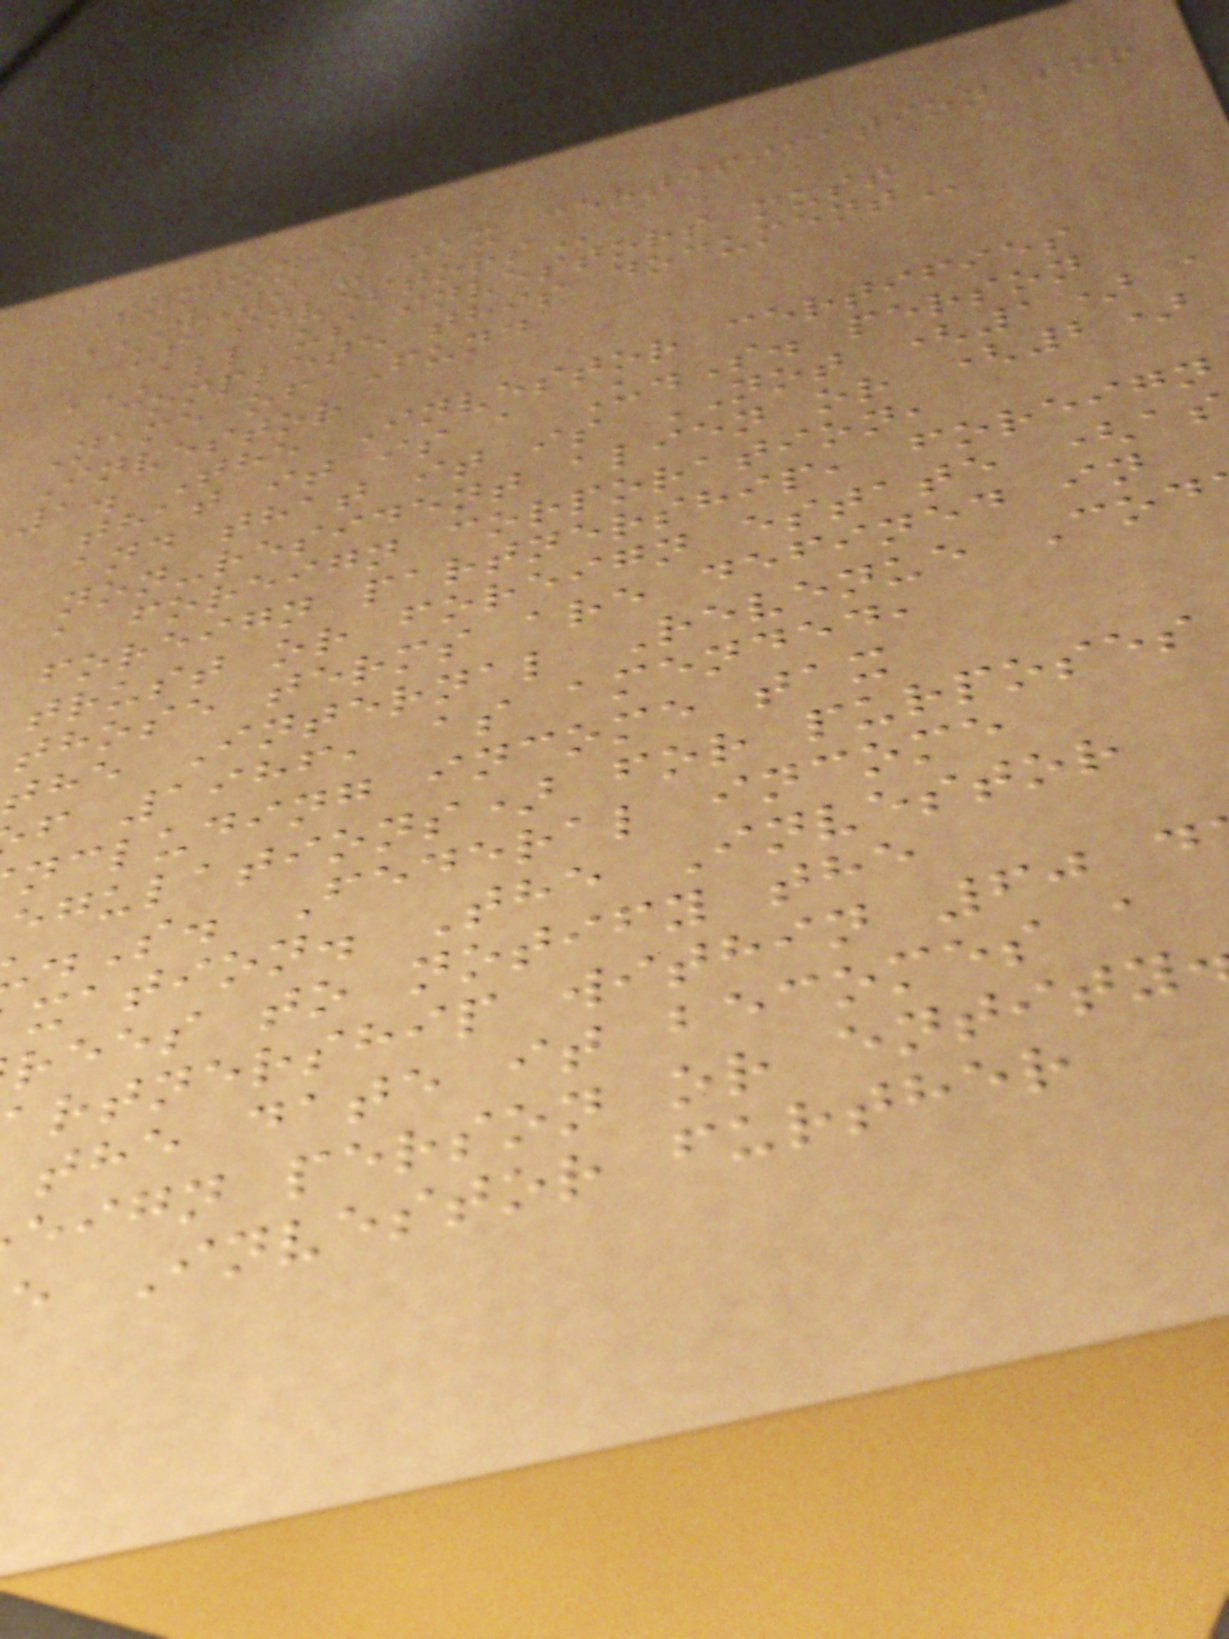Symfonie
W-9 - TAX CERTIFICATION FOR
ALL US INVESTORS MUST
complete this
Name of Fund
Investor
1. The Investor certifies
that it is a U.S. person
and that it is NOT (1) a
non-resident alien or (2)
a foreign corporation,
foreign partnership, foreign
trust or foreign estate (as
those terms are defined in
the Internal Revenue Cod
f 1986, as amended,
ncluding income tax
egulations) for purposes
.S. Federal income
xation. The Investor
rees to notify the
rtnership within 60 d
the date it becomes a
eign person or entity
e Investor further
